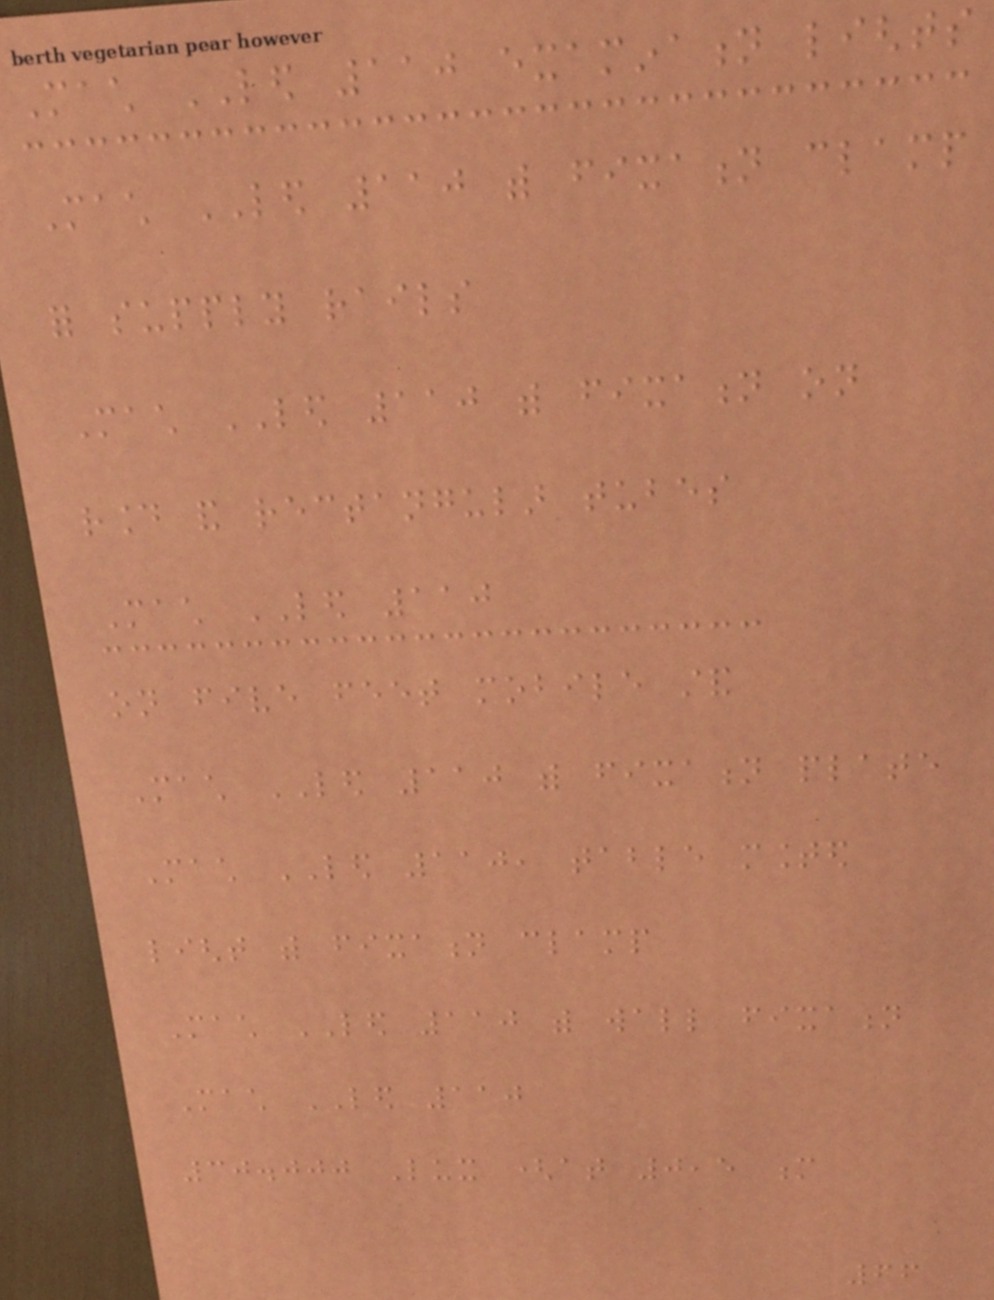Mach LED 110 examination lights
Mach LED 110 with fixation clamp
for supply rails
Mach LED 110 with fixation on
round and rectangular tubes
Mach LED 110
on five feet mobile stand
Mach LED 110 with fixation plate
Mach LED 110, table mounted
light with fixation clamp
Mach LED 110 with wall fixation
Mach LED 110
30.000 Lux (at 0,5 m
66
